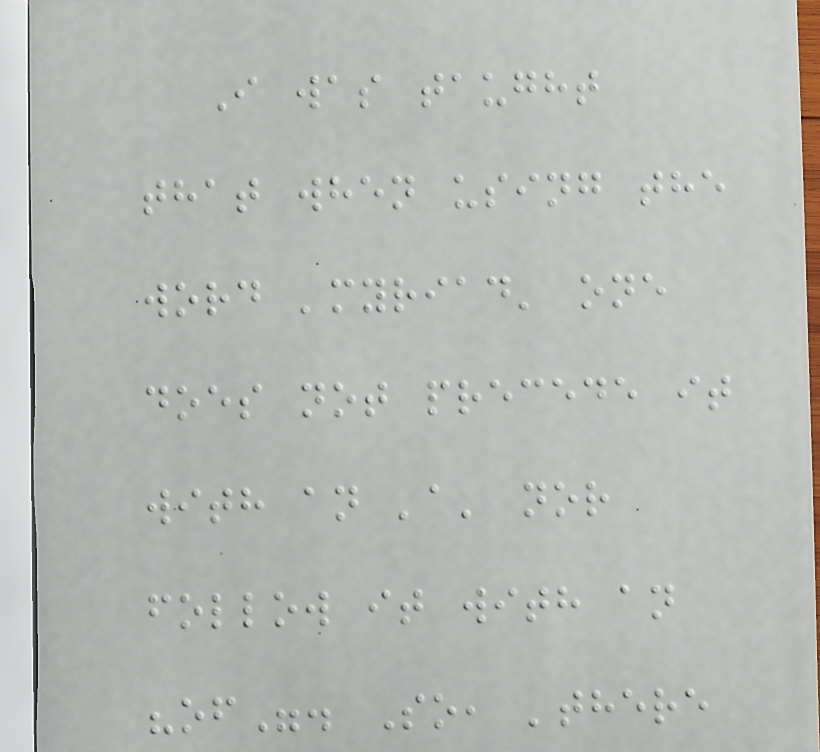I was taught
that when using the
word 'myriad' one
does not precede it
with an 'a' nor
follow it with an
"of". So, 'there
